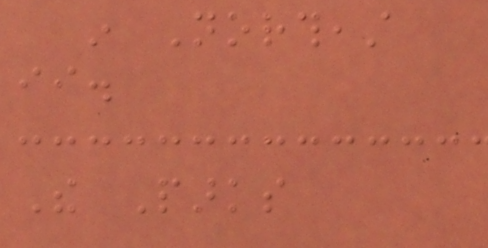in Northeast
ii.
The Parks
